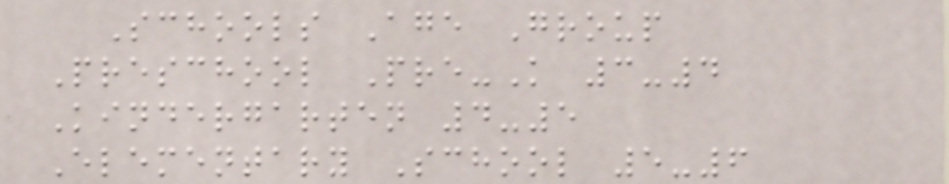Schools Age Group
Preschool Pre-K 3-4
Kindergarten 4-5
Elementary School 5-6
